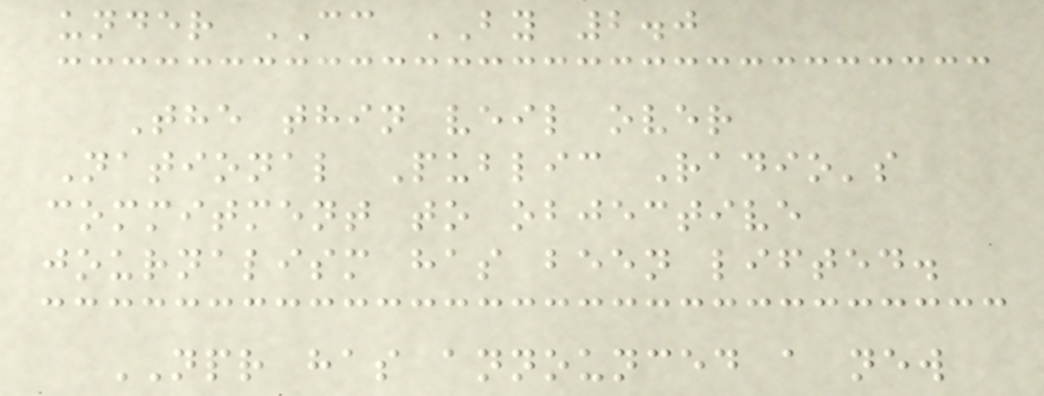under CC BY 2.0
The thin veil over
National Public Radio's
commitment to objective
journalism has been lifted.
NPR has announced a new
